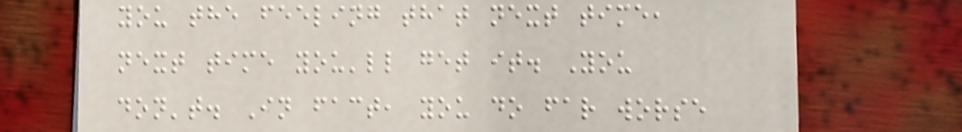you the feeling that next time,
next time you'll get it. You
don't. In fact, you do far worse
